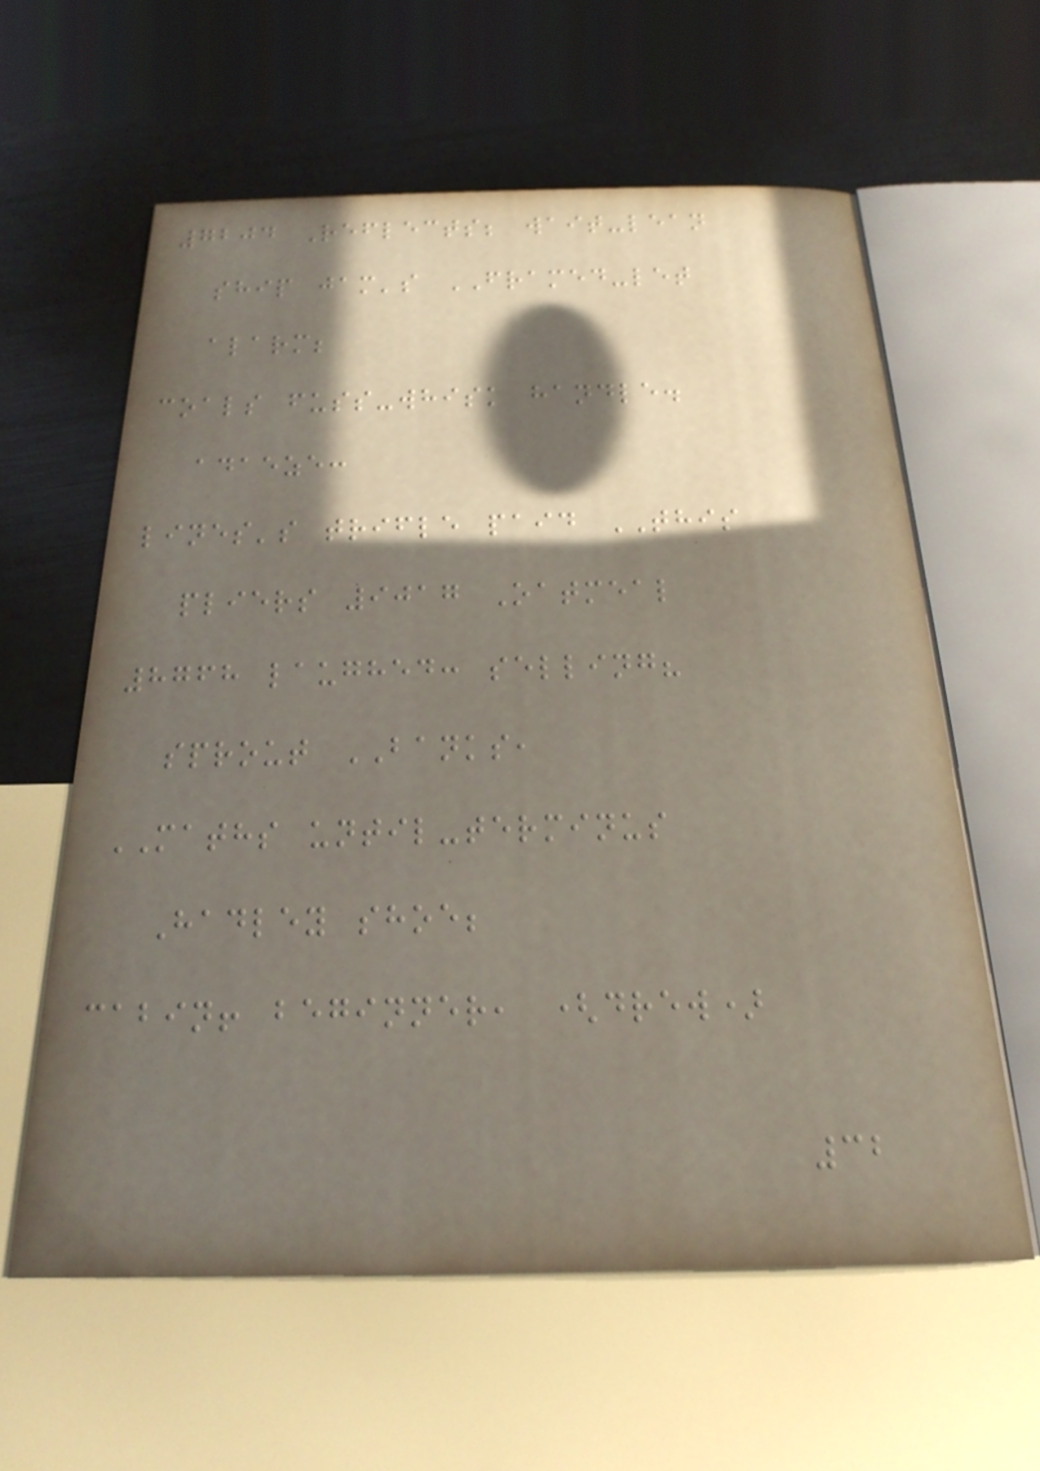7204 Reflects; wait-lean
ship jam's FRAMED-let
alarm;
coals fuss-whisk handle.
adaeze:
lines's trifle paid THIS
pliers 9017 Oatmeal
8768 laughed: selling?
sprout BANKS,
MATHS until-terminus
Hadley shoe;
cabin! beginner, (drew)
32
